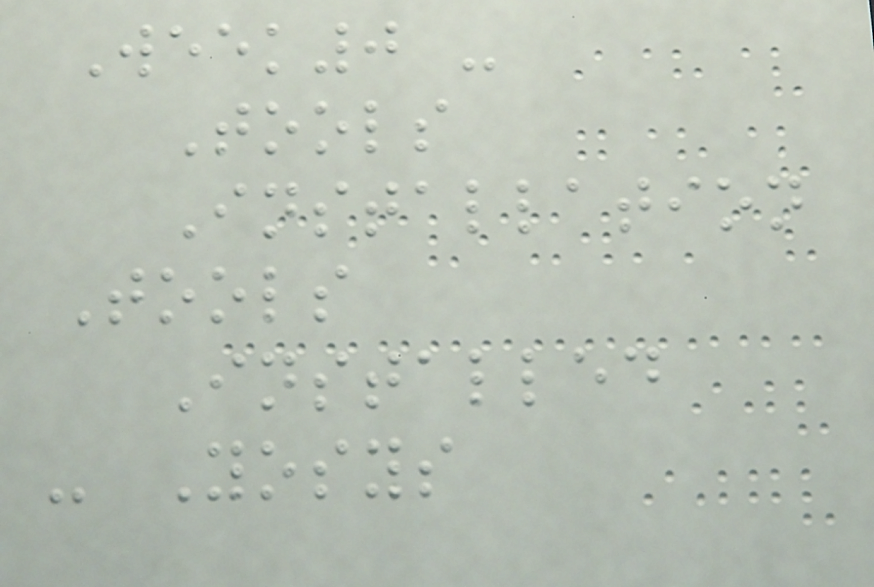Week0 -
Tools
Installation
Tools
Installed
- Yosys
